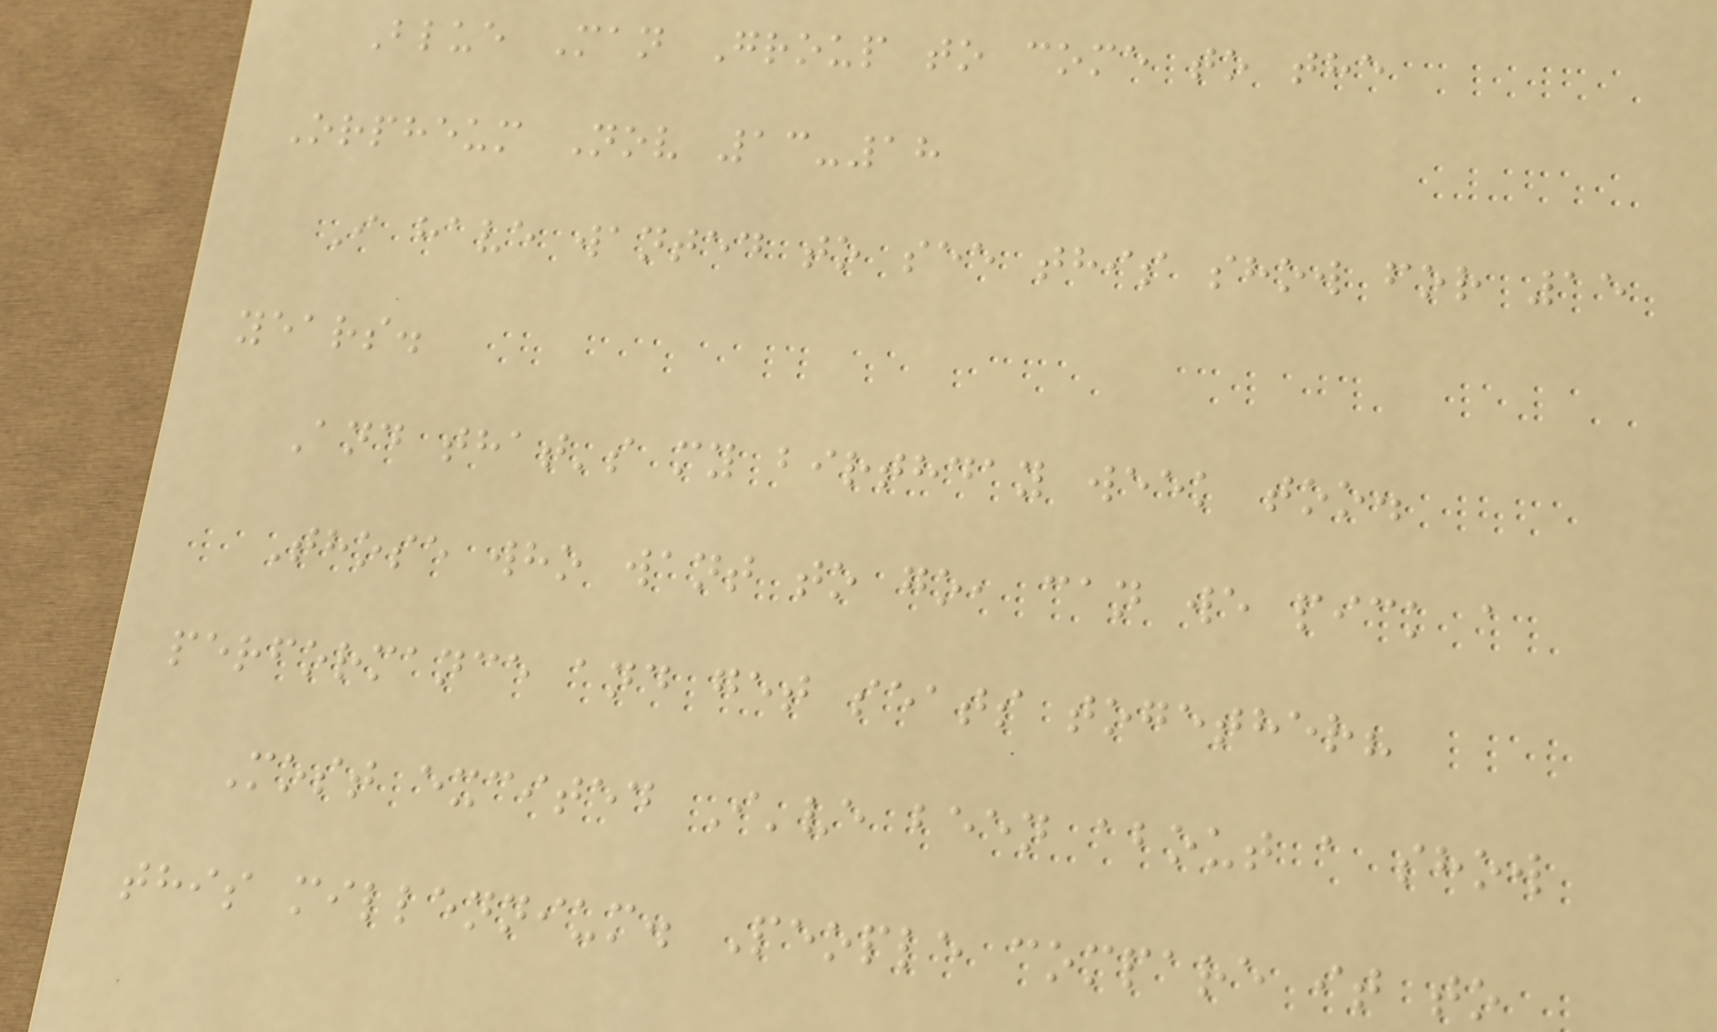Blue Man Group to come to the
Orpheum Nov 13-18
I have wanted to see this show for 15
years.
And that's my birthday week too.
Those who want to go, can we pick a
performance and get seats together?
Most excited I've been about a show
this millennium. People compare it to
